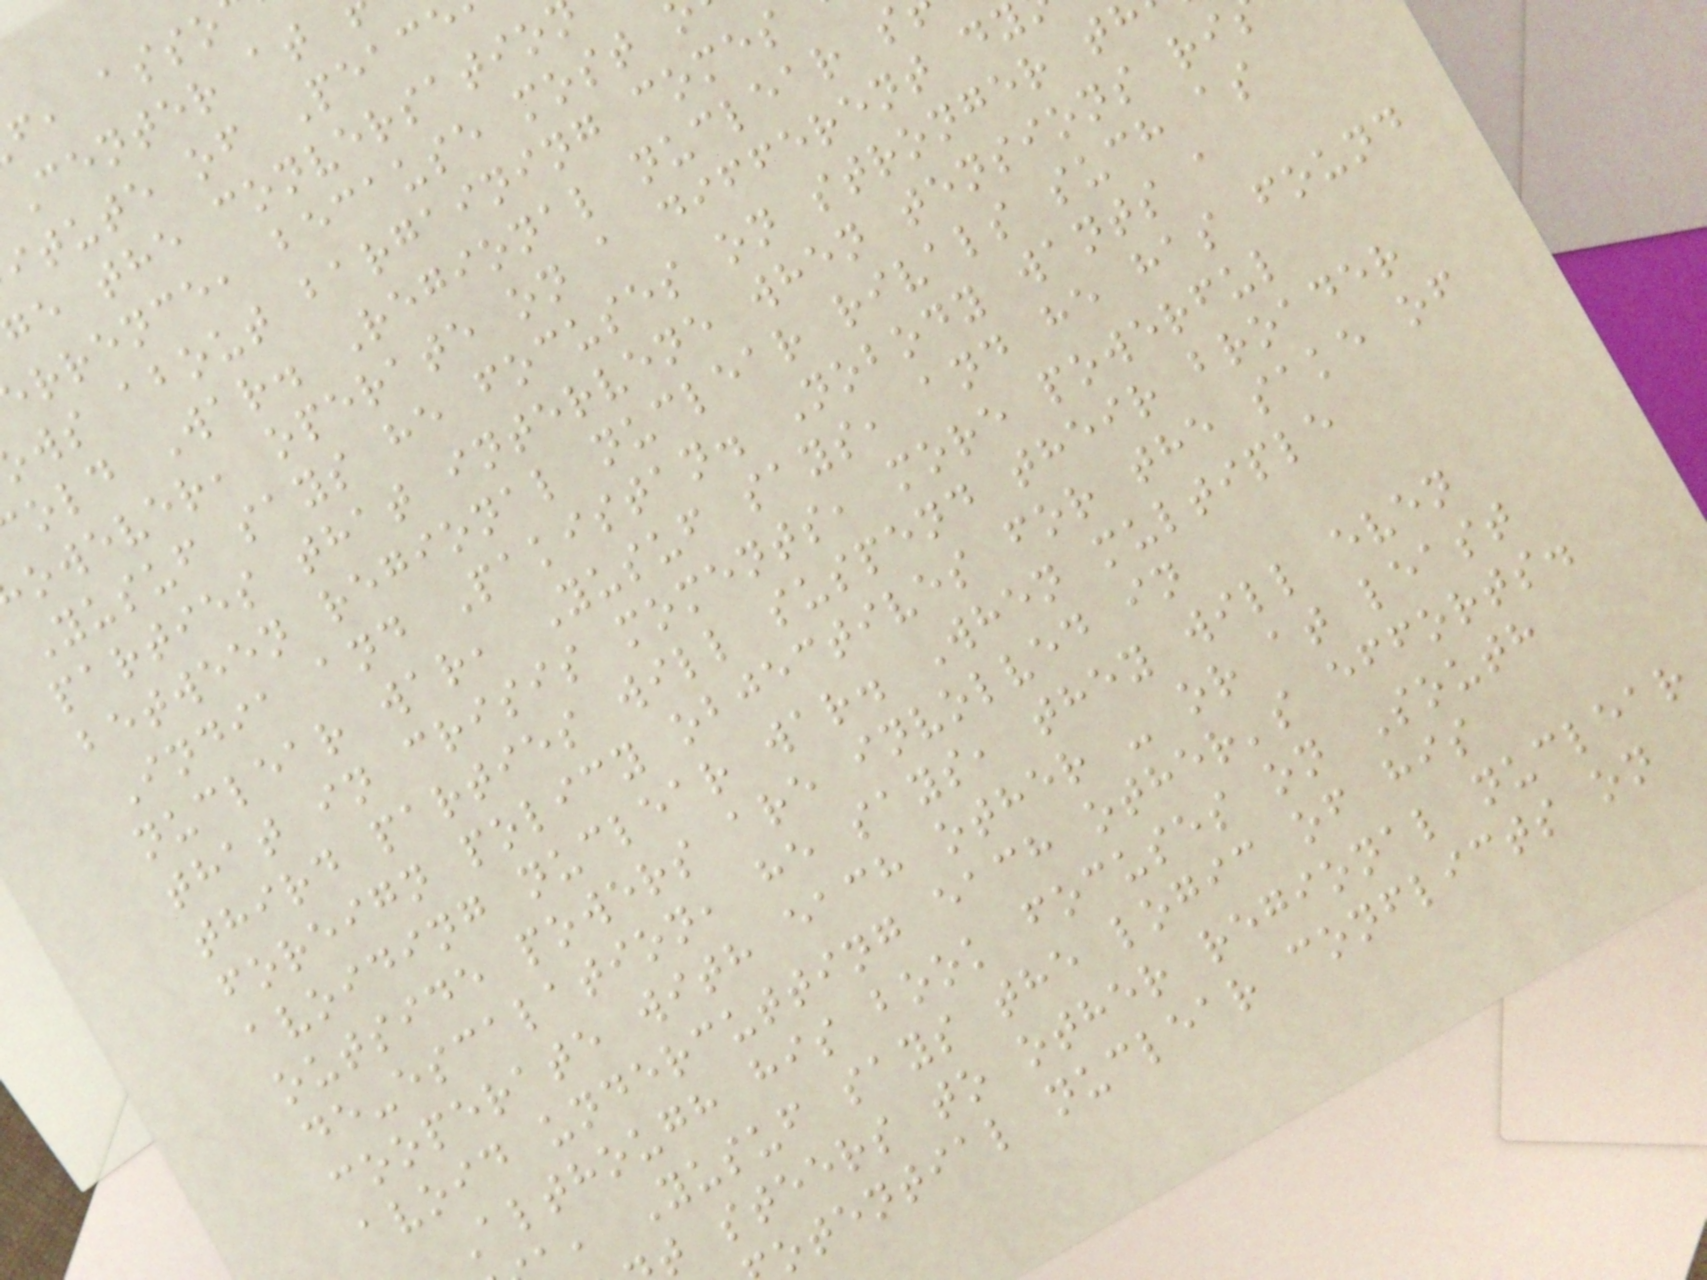Center at
itute of Peace
ge the conversatio
rrence, because most
ws about bargaining comes
old War. Regional nuclear s
owever, operate on a different dy
Yusuf says he focuses on stronger t
parties that intervene when tensions ri
between regional nuclear rivals such as
India and Pakistan. Nobody wants a
nuclear war, Yusuf says, and he has found
that in crisis moments, more powerful
third parties will suspend their broader
foreign policy objectives for the sake of
avoiding nuclear war. When multiple
outside powers are involved in
de-escalation, he says, they will even
cooperate with each other - or at least
avoid undercutting each other's efforts.
Although his book focuses on South
, Yusuf says the logic of his
t steers to other regional nuclear
otential nuclear conflicts on
